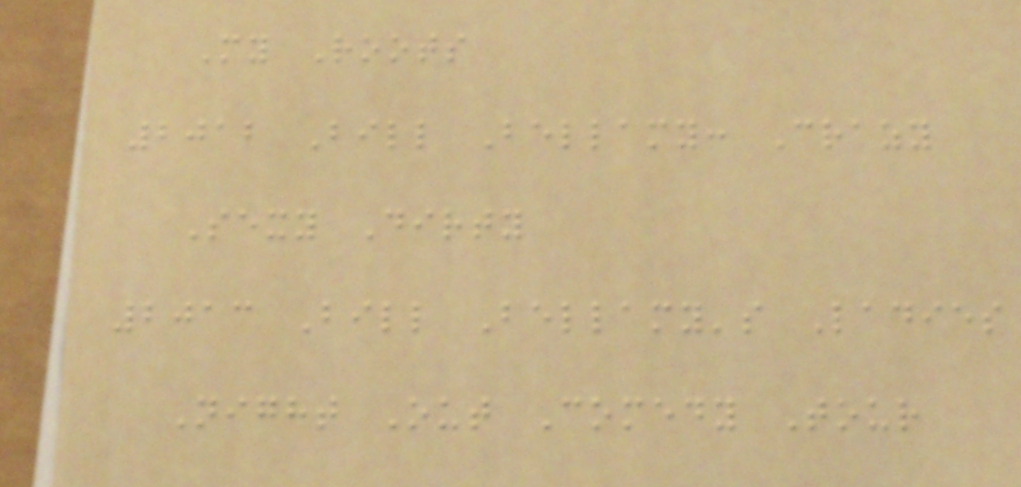My Roots
2012 Bill Bellamy: Crazy
Sexy Dirty
2013 Bill Bellamy's Ladies
Night Out Comedy Tour
